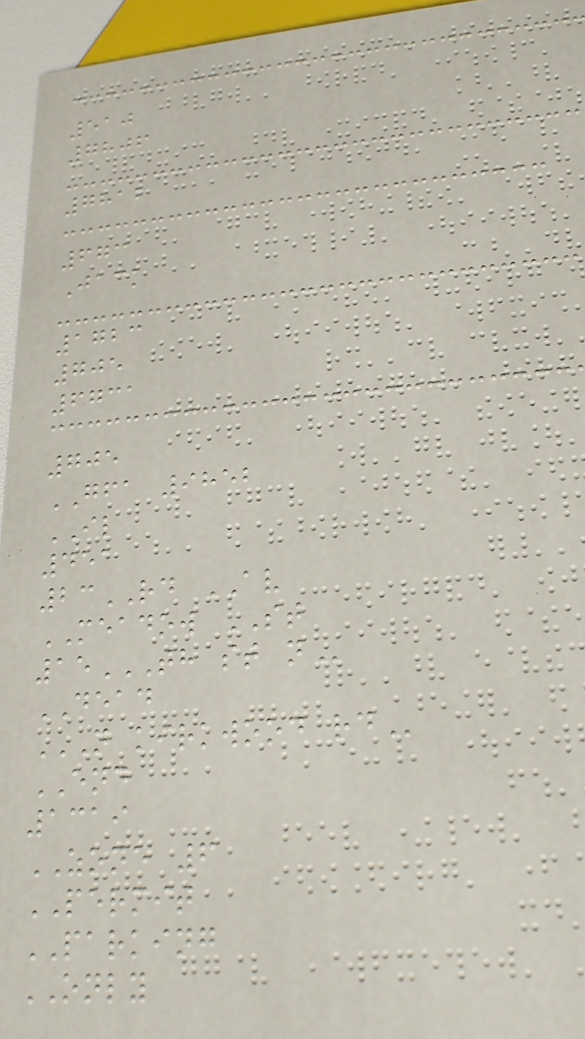510
7806
7812
673
Jack
1723
705
6731
705
GFA 9852
IL
451
23RD AV
MEADOW ST
15TH ST N
DEAD
N KIRKWOOD RD
END
1319
ZONE 6
PERMIT
PARKING
ONLY
